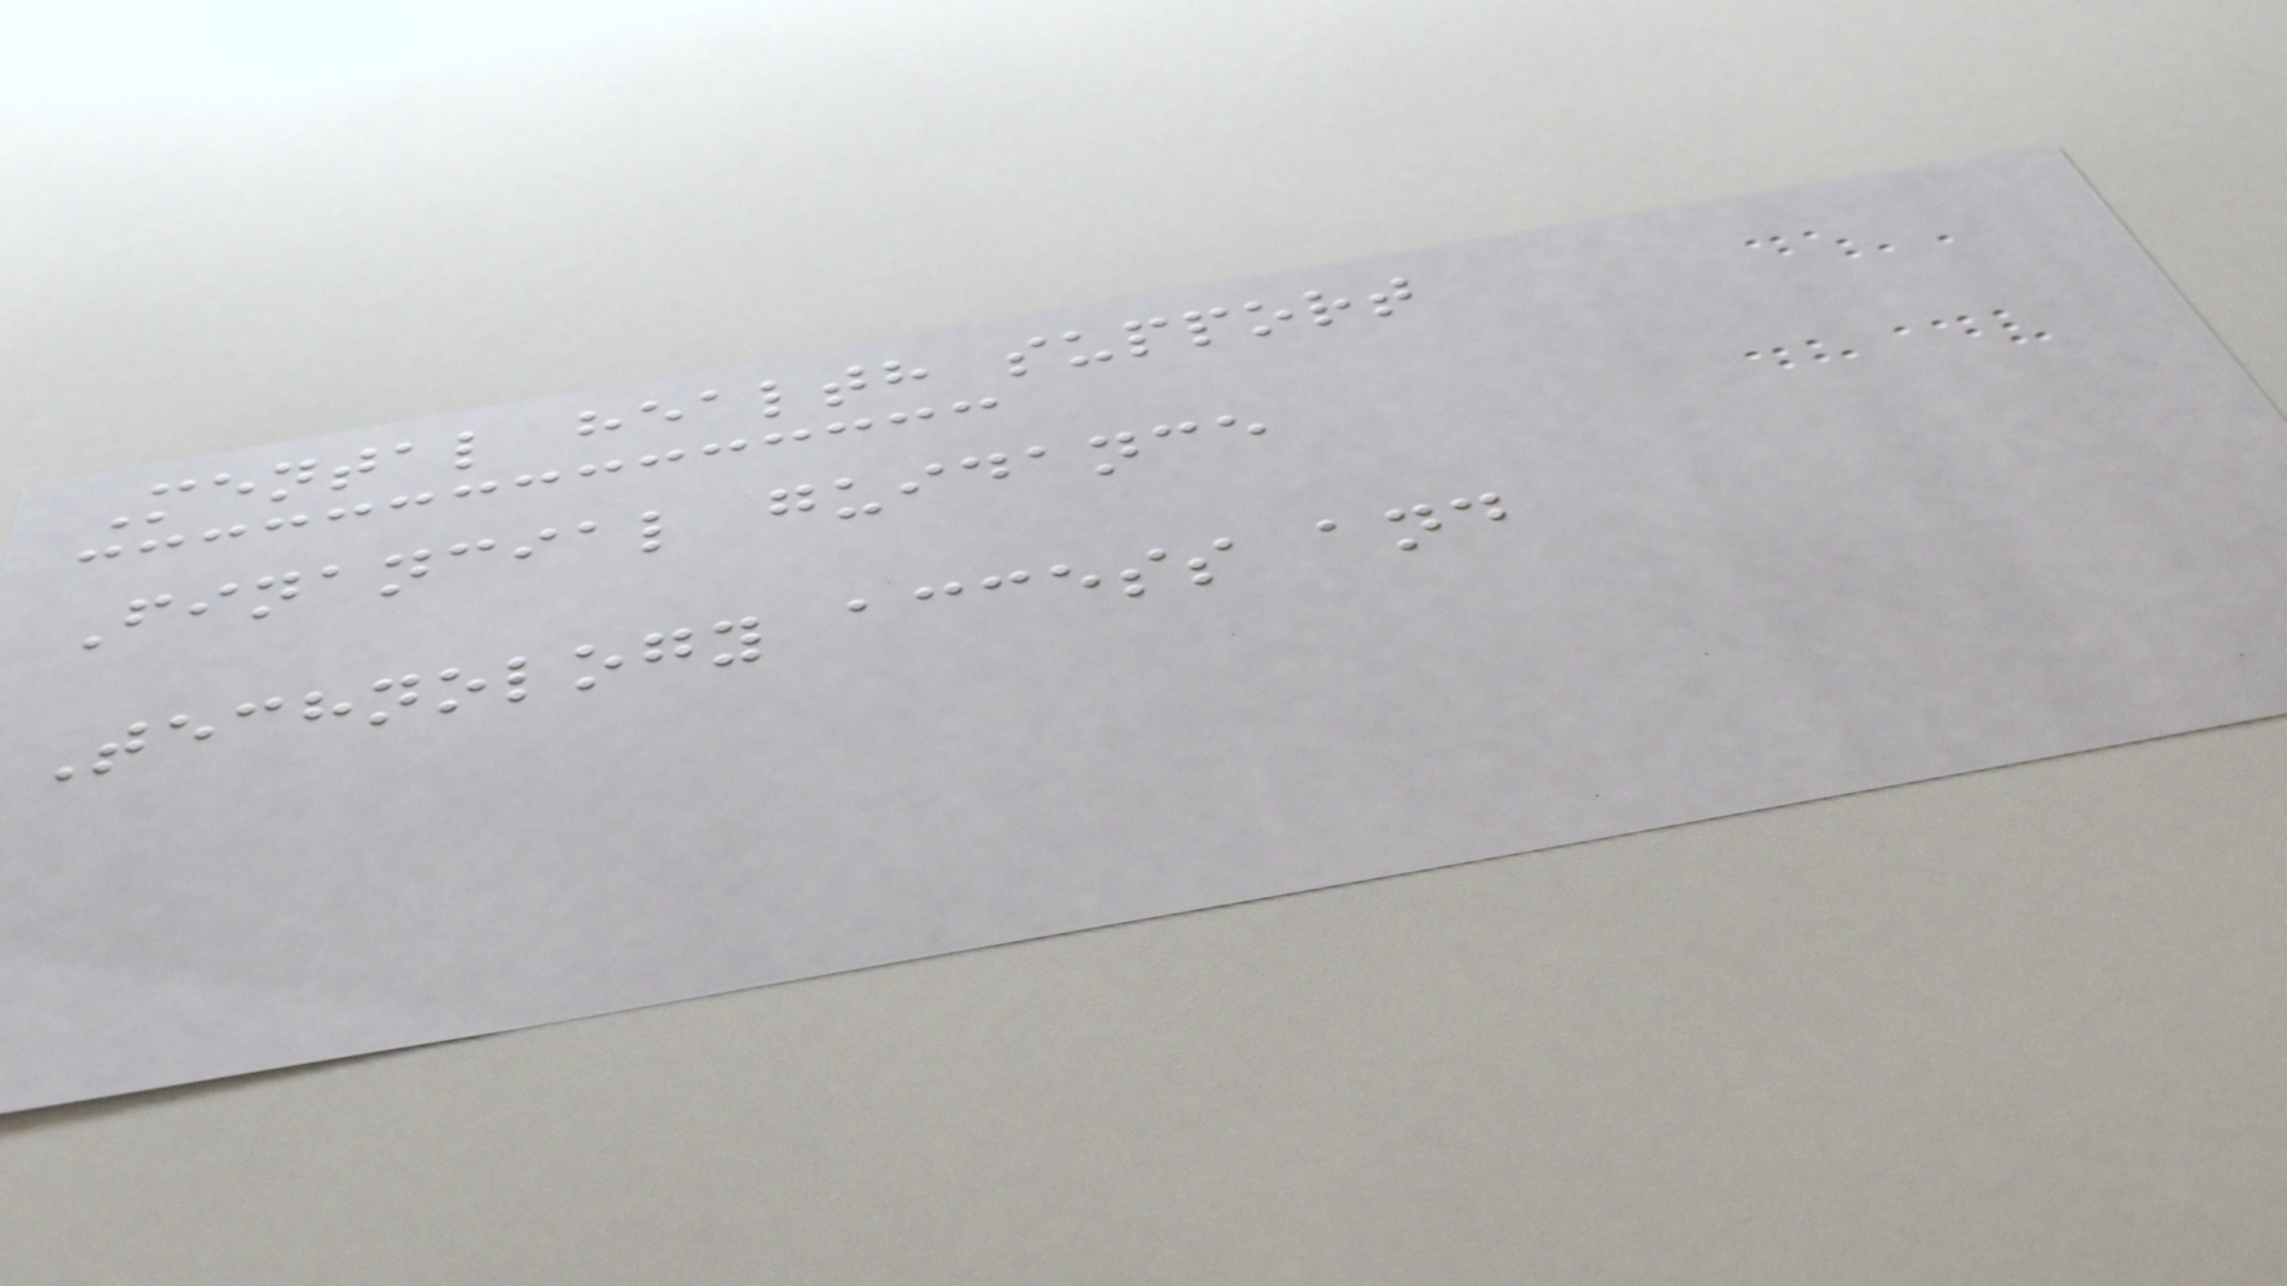Mental health support
Financial guidance
Technology access and
